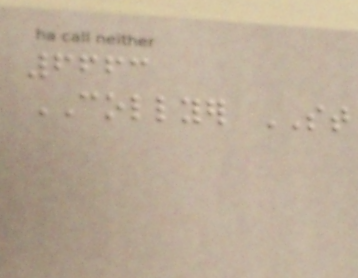6663
COLLYER ST
